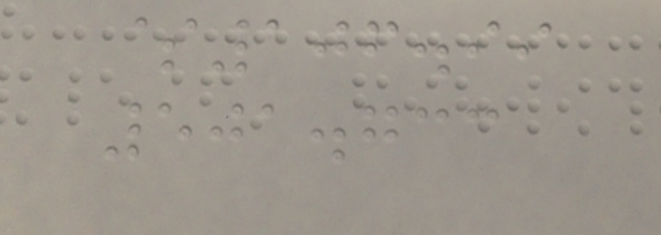$106.99
501.733
